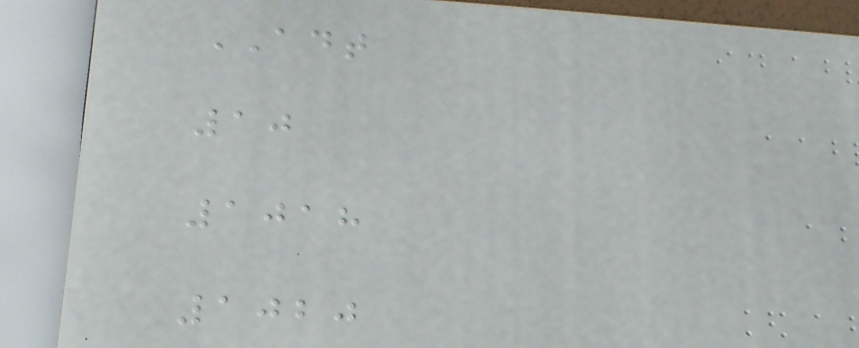ADT
10
1018
1020
